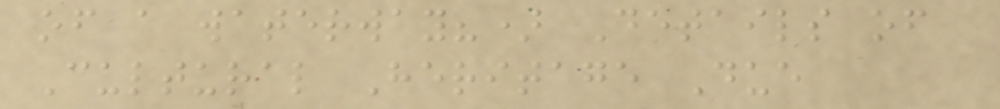of a waterway?) Details of
Cultural Heritage Due
